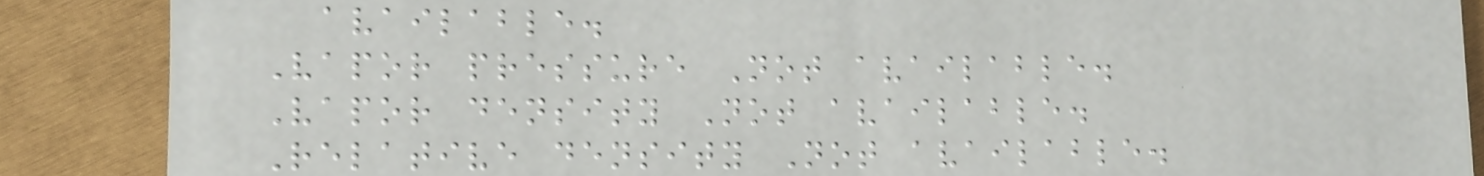available.
Vapor pressure Not available.
Vapor density Not available.
Relative density Not available.
